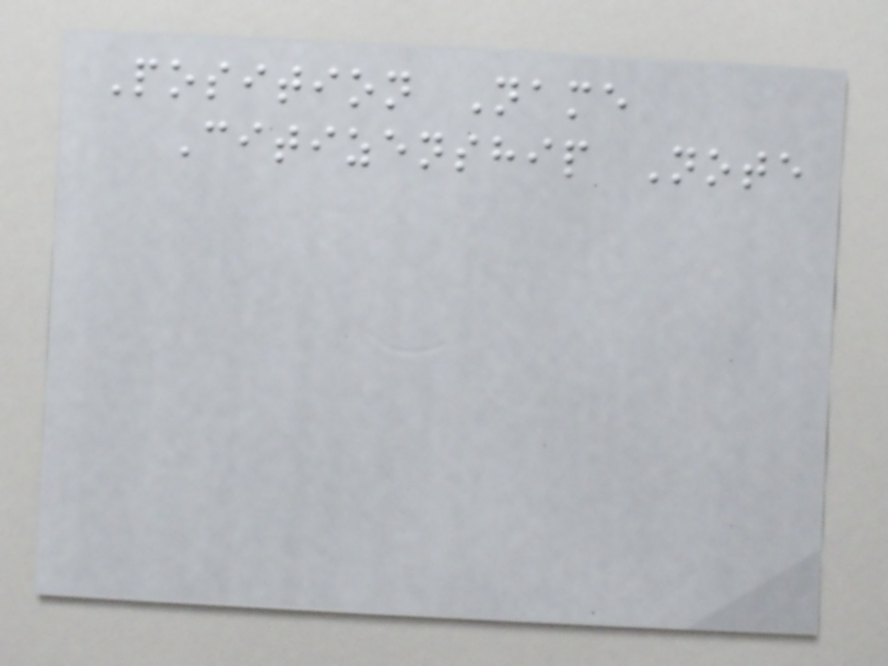Position Name
Citizenship Note
